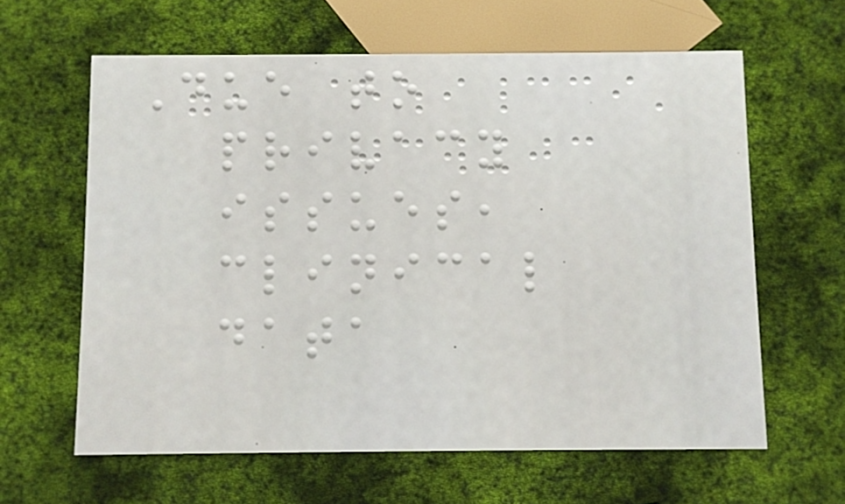Due to
privacy
issues,
clinical
data
